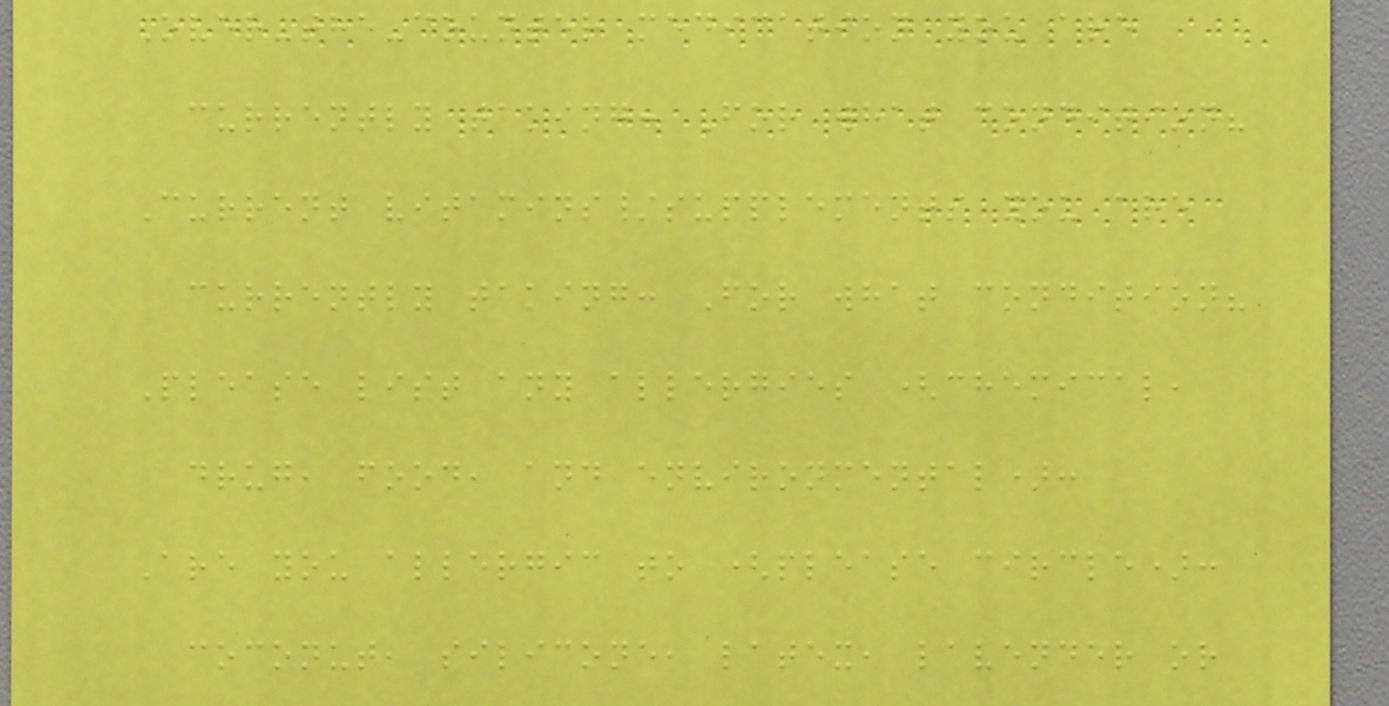Over-the-counter medication you are
currently taking: For what condition?
Current vitamins/supplements you are
currently taking: For what condition?
Please list any allergies (chemical,
drug, food, and environmental):
Are you allergic to (please circle):
coconut, silicone, latex, lavender or
